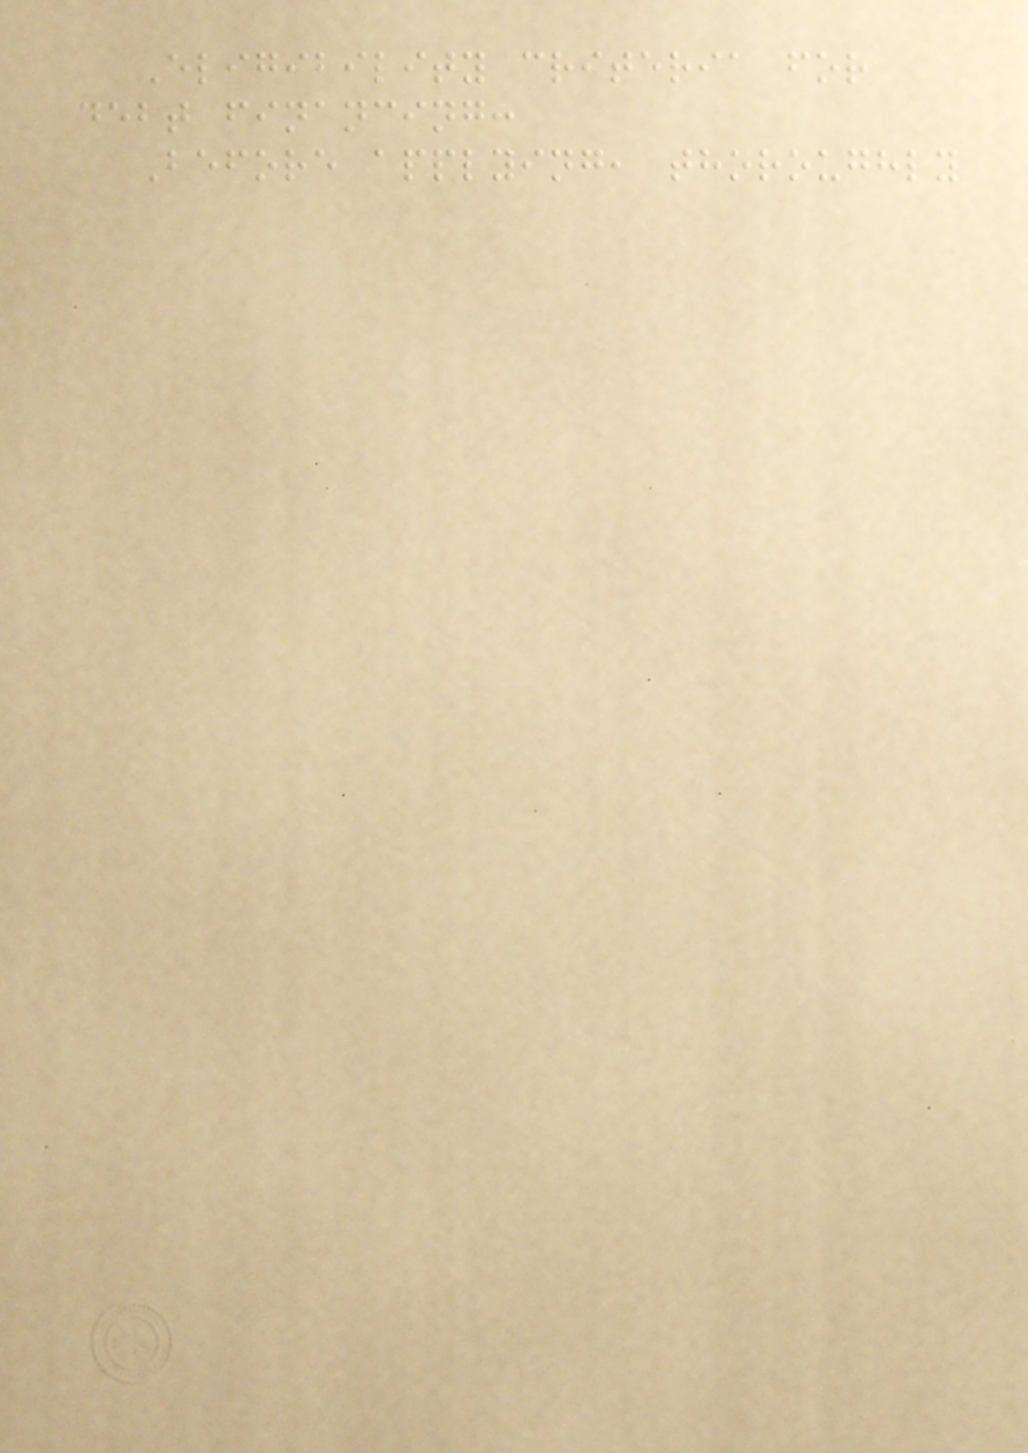Eligibility criteria for
debt financing:
Before applying, thoroughly
